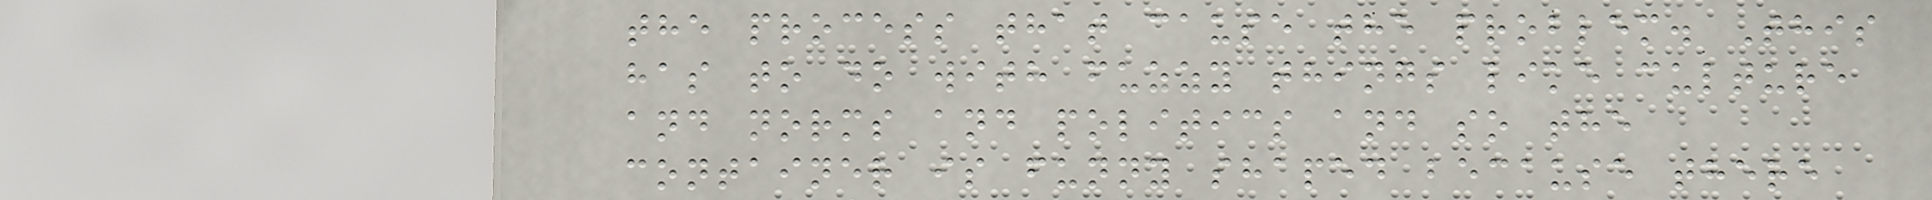the process that cause the problem. This
has to do with fuzzy things like culture
and norms and politics and so the
container is funny shaped because there
